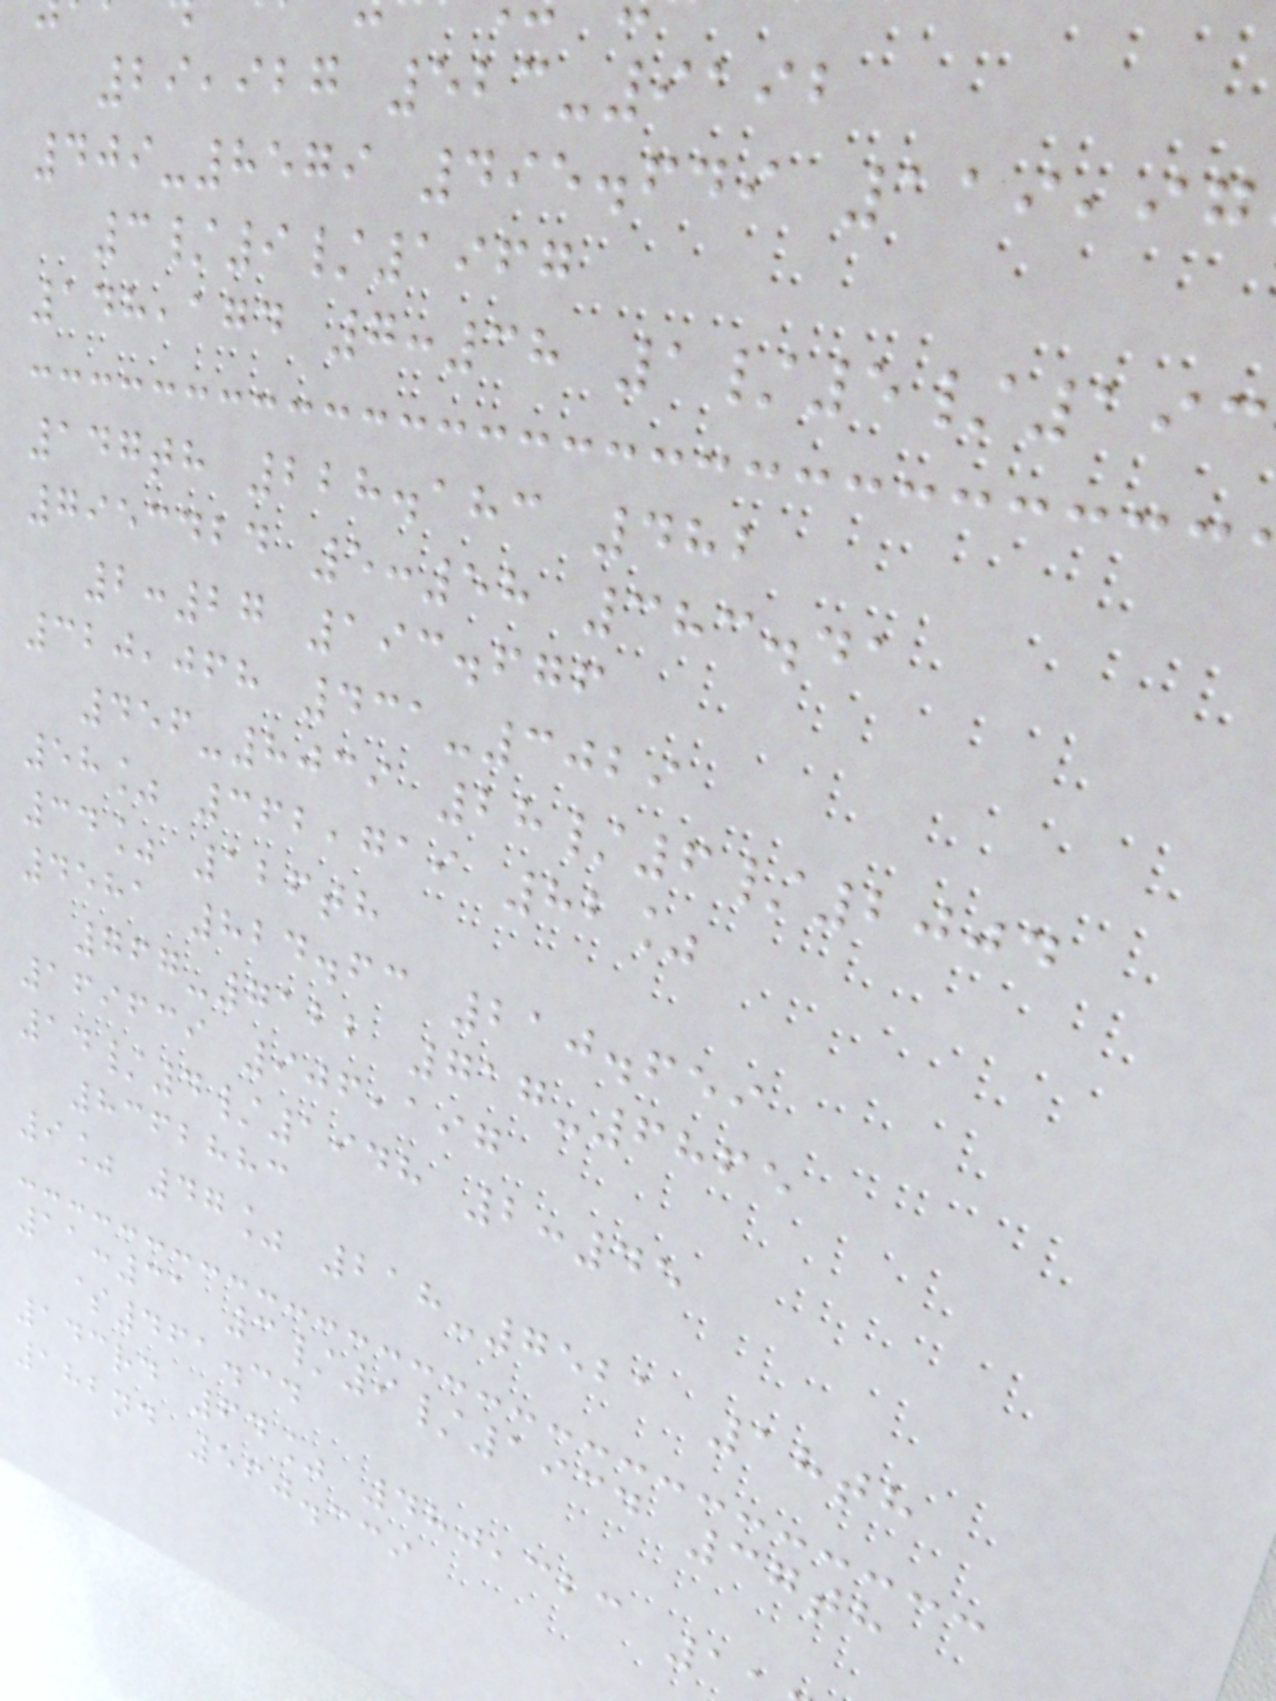29,927 523-9192
409-8579 495.649 119,97
3/9/1967
148,174 7:38 1/5/193
147th 228.183 482
7953424 5:58 383.41
2:27 193.676
320,068 431-3029
456-8039 28/6/2004
58% 362,719 82%
34% 126th
4581 824.63 210.659
767-7122 717-6865
169639 906,197
14/4/1948 2:45
8362883
9% 47% 218-7521 18th
11:31 3/9/1934 37th
$461.34
143rd 64% 480,323 1
182nd 560.339
